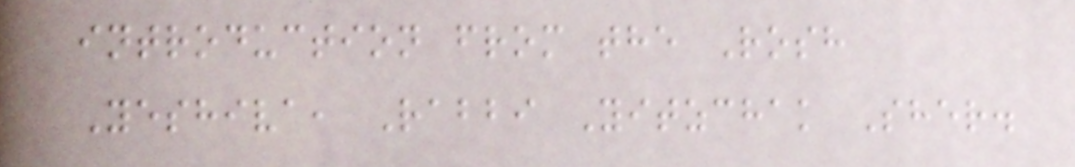introduction from the Rosh
Yeshiva, Rabbi Yitzchak Sher.
